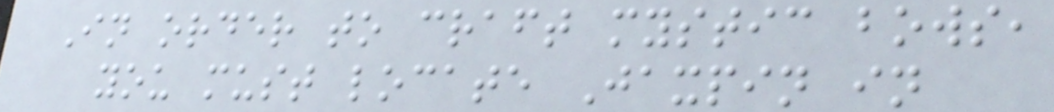In order to craft mystic bows,
you must locate Jaxpin in
